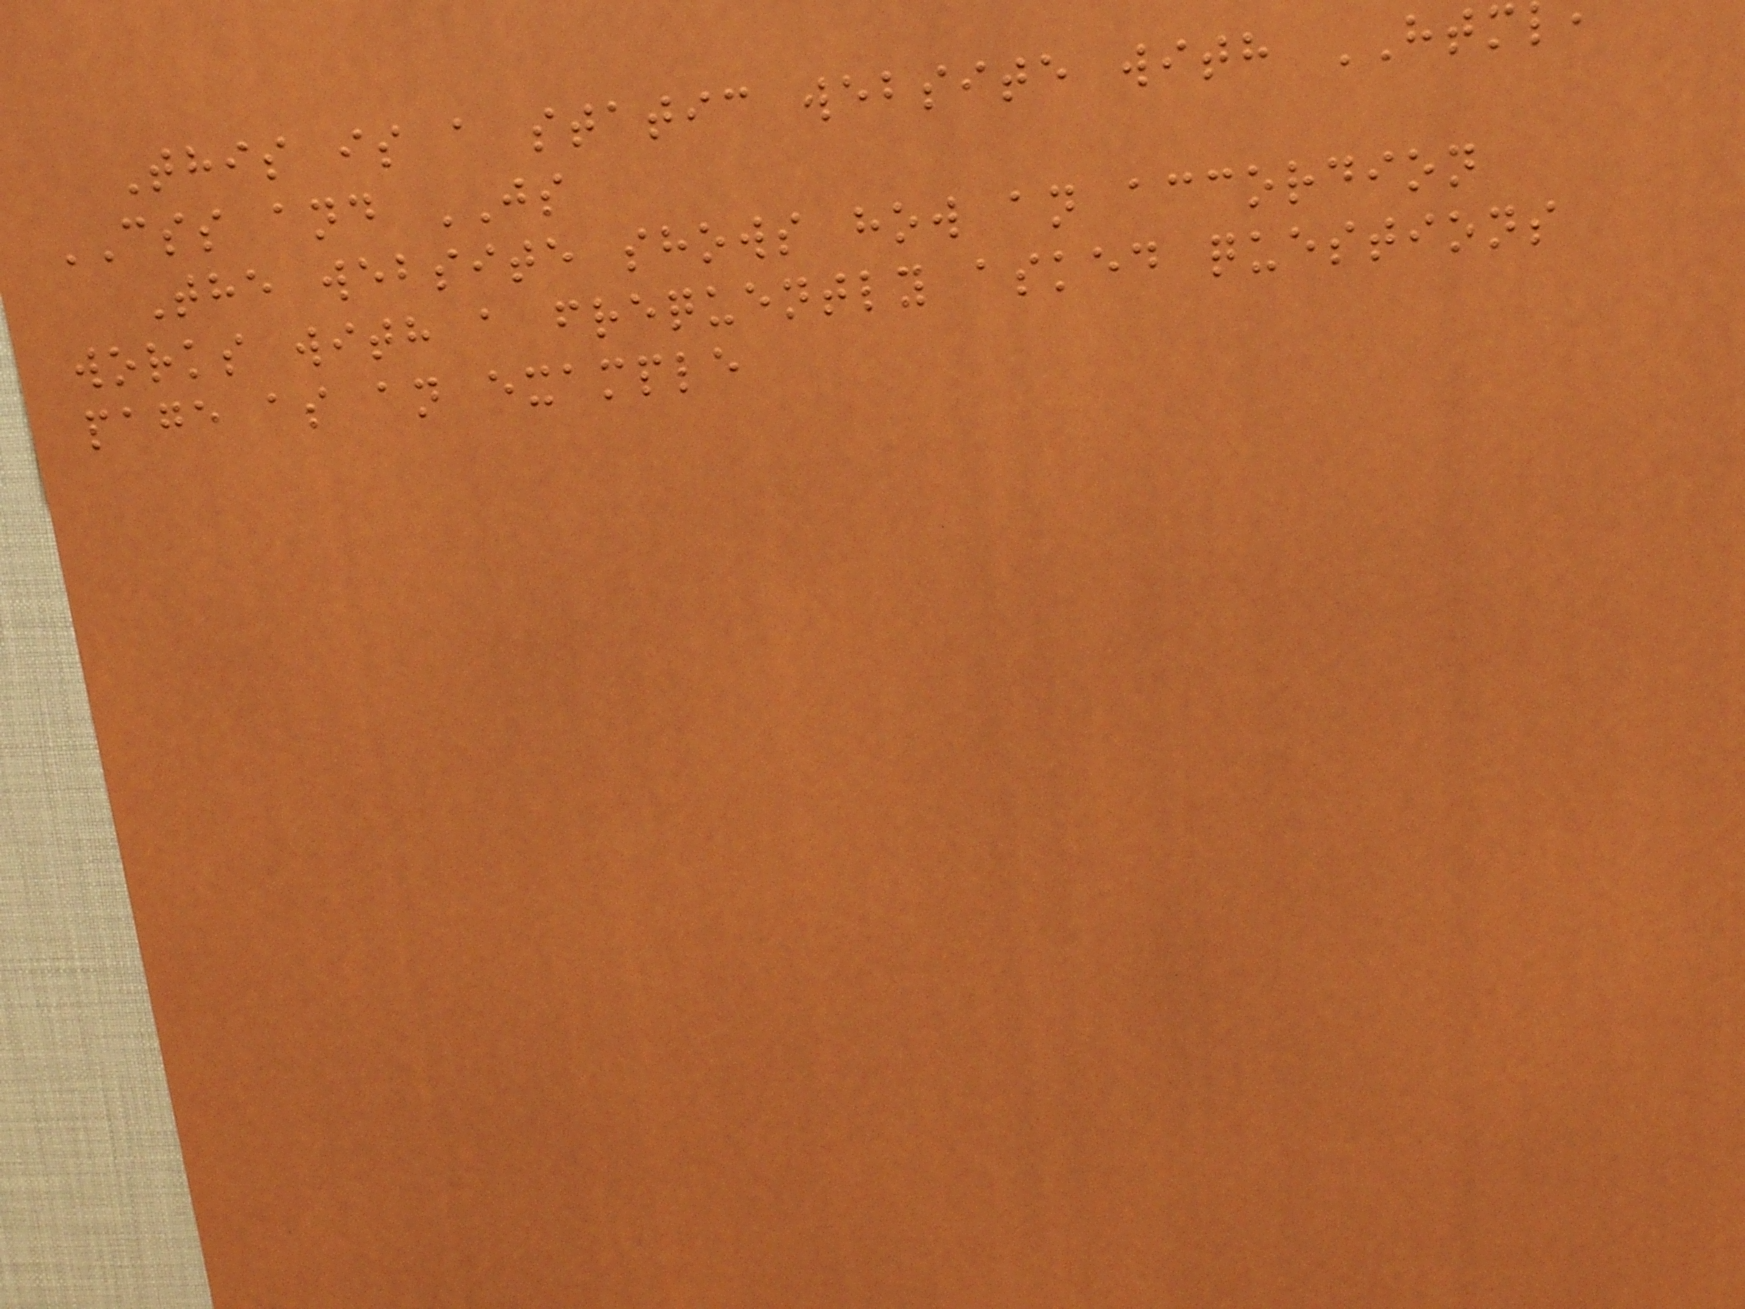This is a static website with HTM
CSS and JS
The website shows how an accordion
works with a frequently asked questions
page as an example
